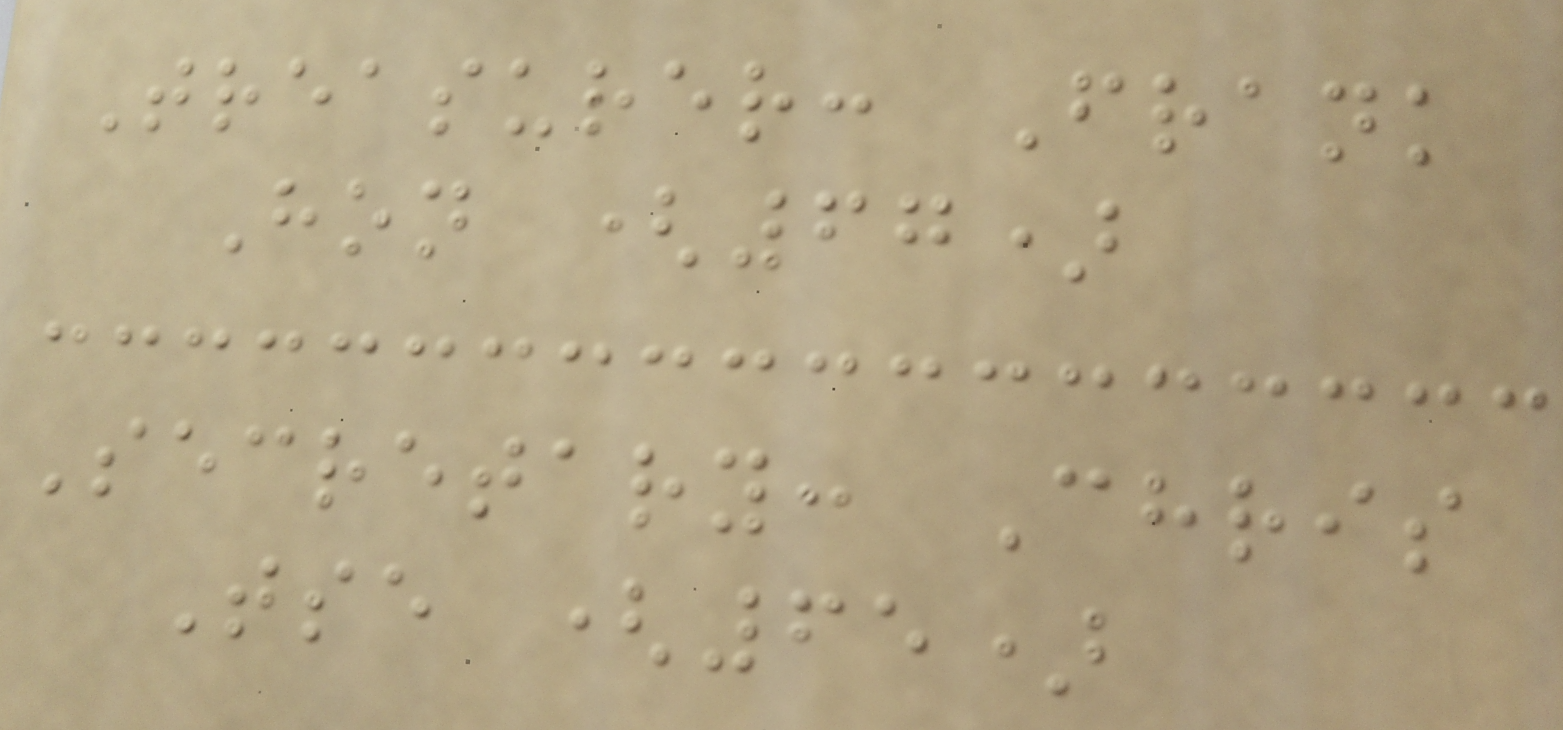Treasurer: Frank
Hon (67)
Secretary: Chris
Tse (65)
